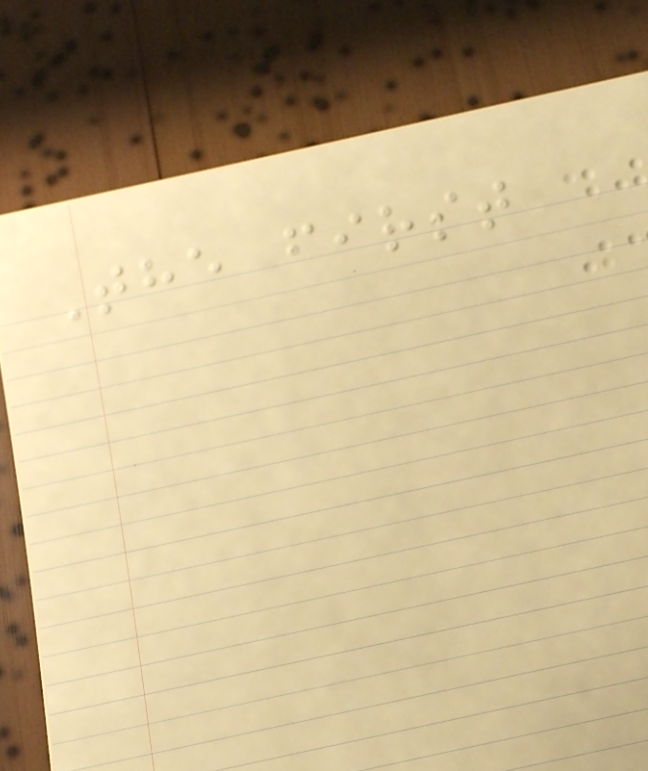The first
